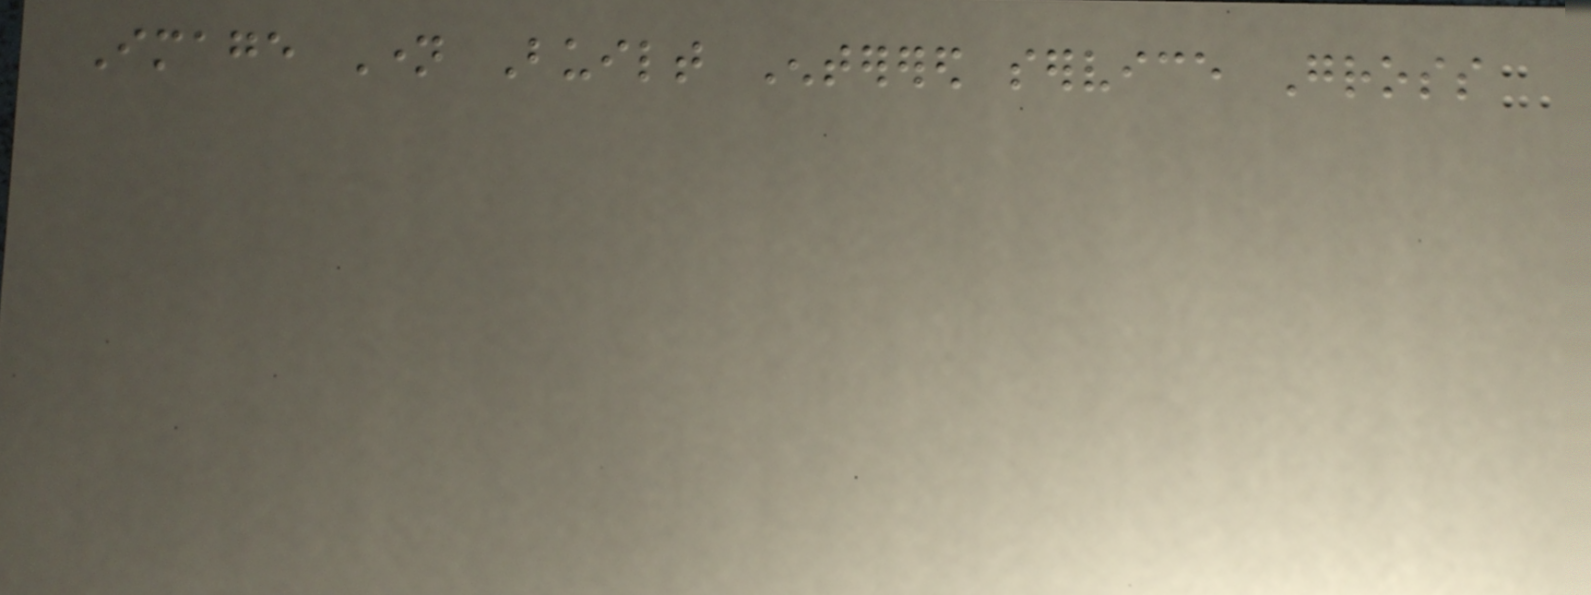Image Name Built Enterered service Gross
